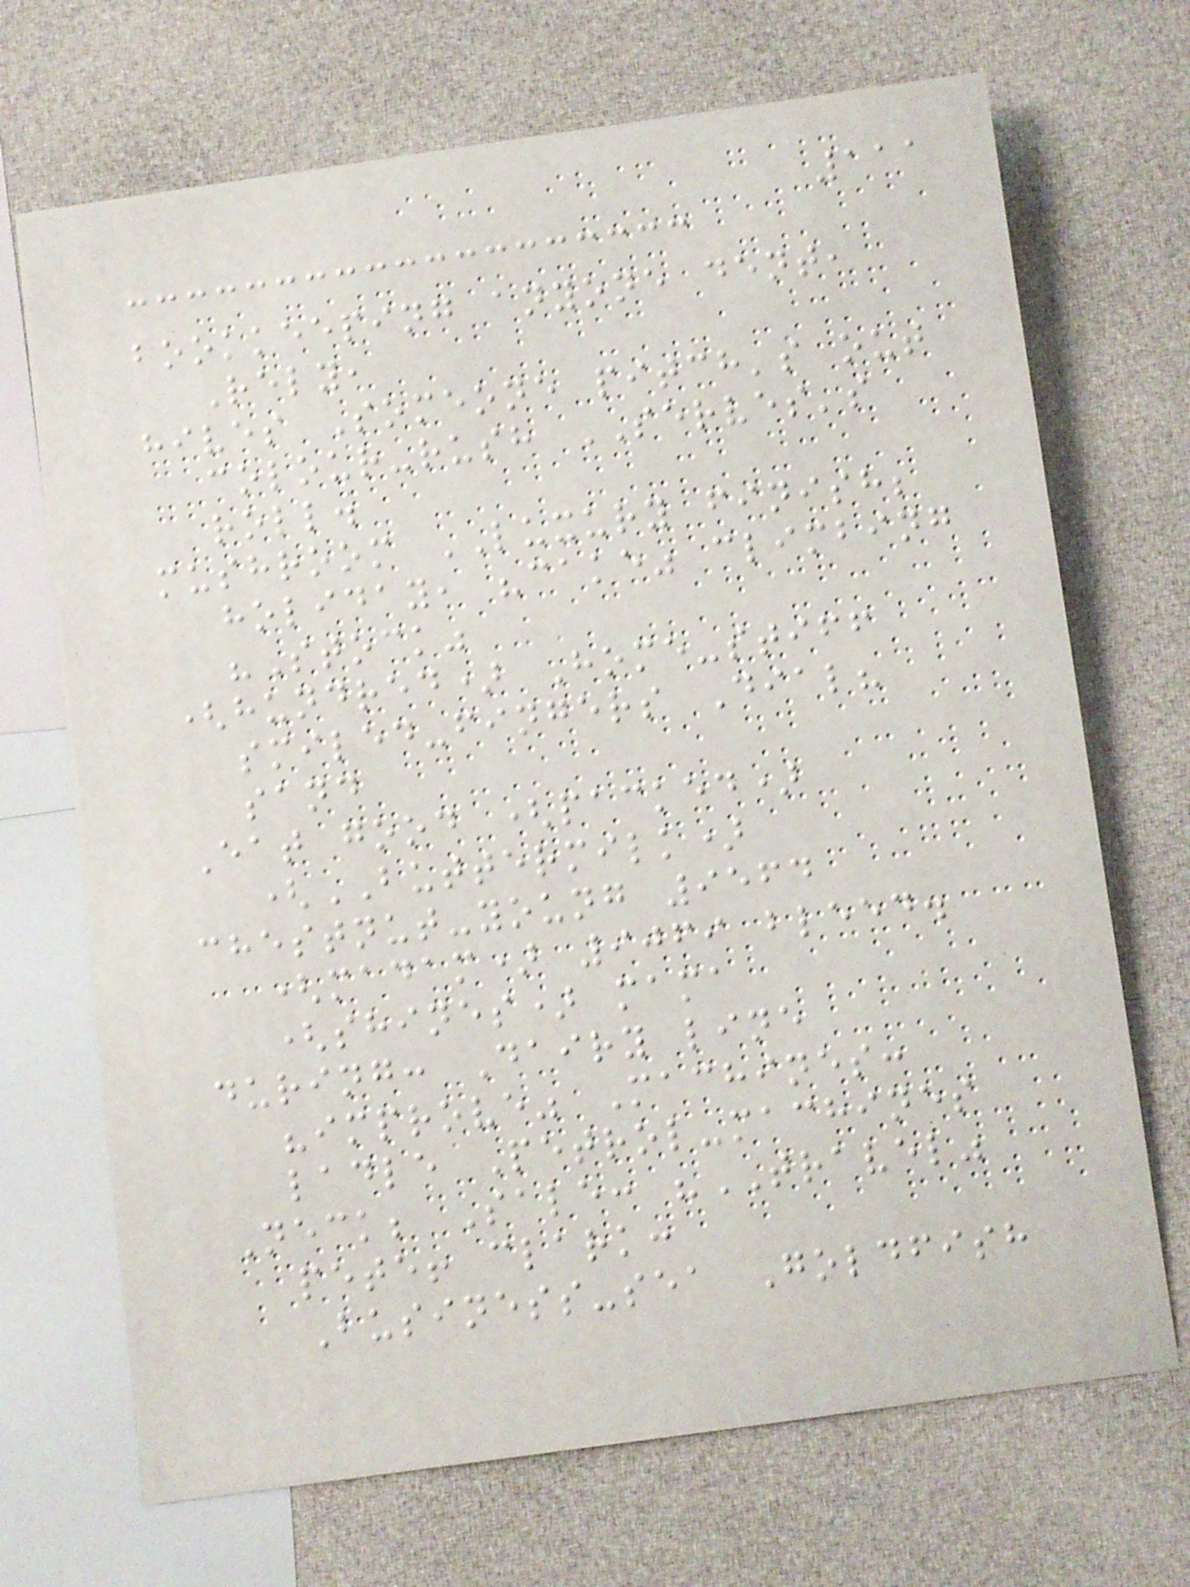111
bookkeeping anyone dent,
Rely,
hives Someone pitch's out
colour-rush SERVES's
roll.
mushroom LUXURY finish;
holiday, "cake" climbing
"Stock"
(hundred) Home-stiff
smiled-fingers Dial?
sand
Eat good (packed)
(BUTTERMILK)
chestnut-young 9564
(madam) 9069 bleed.
(shines) mama
during: Dairy line
"improve" Machines:
ladle Petrol-machines
Neck; Sale: "TRAVEL"
pete! clark:
Business-sea Goldfish
